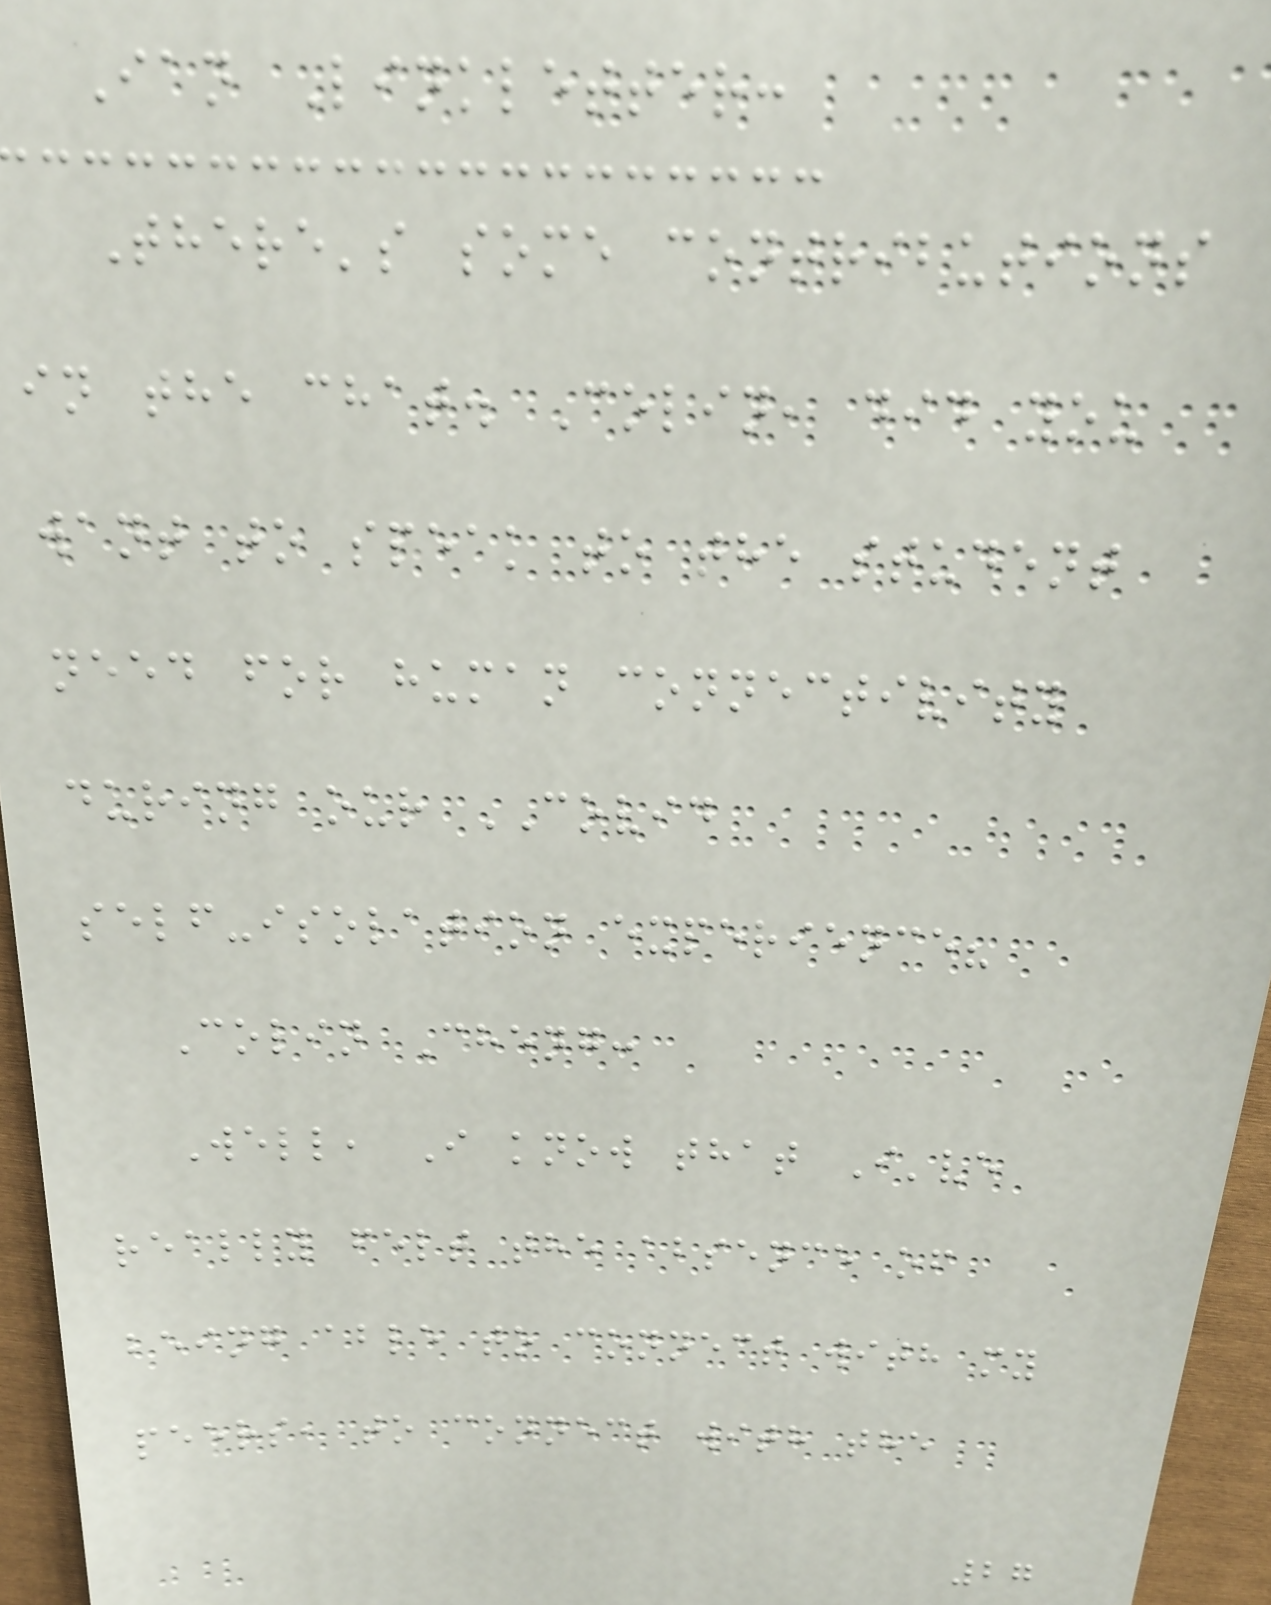Ian Linkletter:
There's some contributions
in the chat. Colin, did you
want to speak to the student
need for human connectivity
during our COVID
self-isolation experience?
Colin Cheng:
Well, I know that I've
really felt the absence of
being able to connect with my
peers, to connect with the
27
